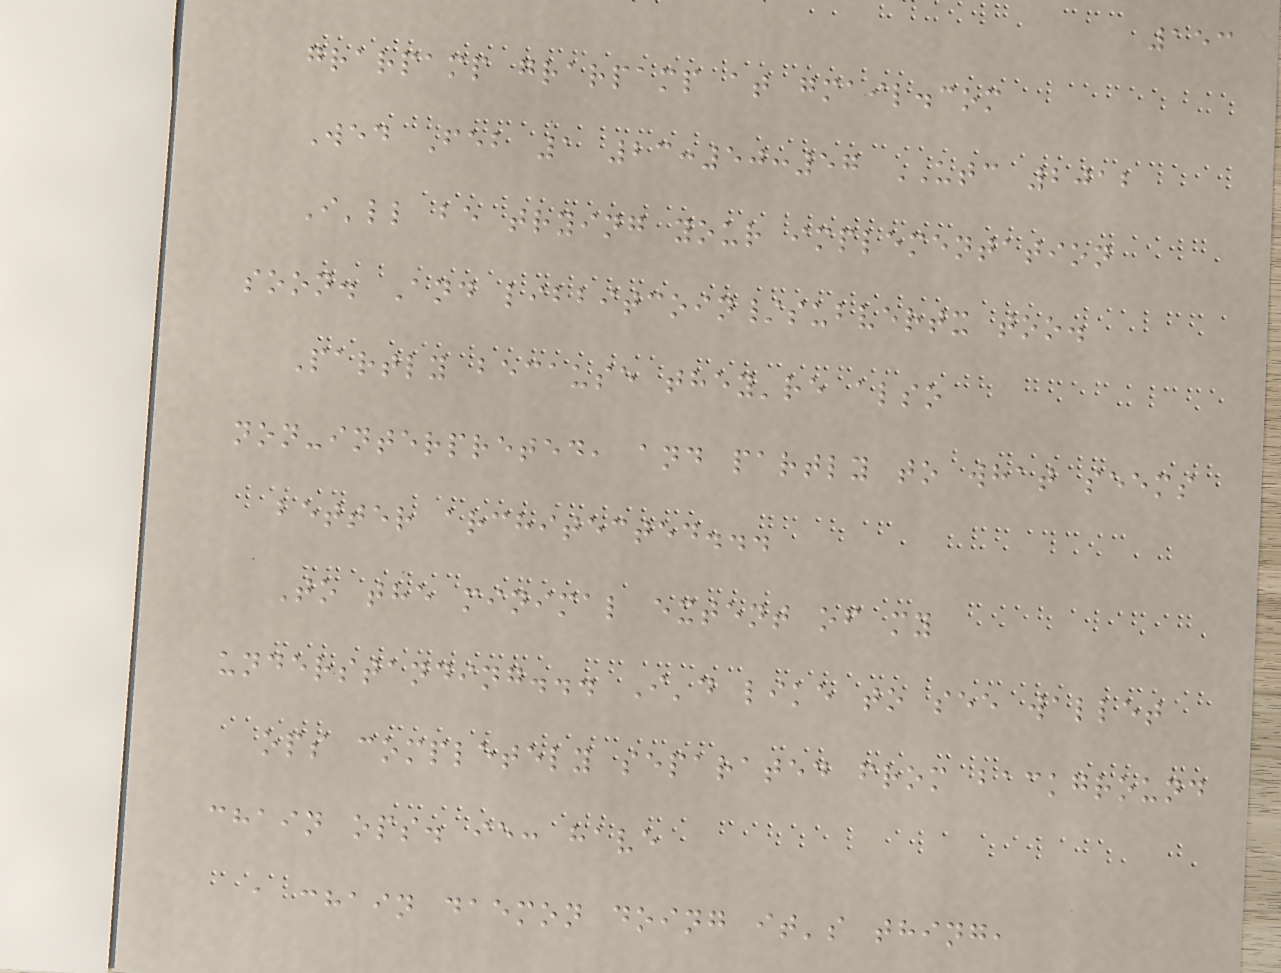153
grarpamp grarpamp at gmail.com
Wed Feb 1 23:50:57 UTC 2012
I'll be trying your implementation
soon. And libbitcoin/subvertx too.
Partly because they're also
non-interpreted, and partly to what seems
better architected...
To the minimal extent of my
understanding... I'd like to see wallet
ops completely separated from background
chain ops. ie: have
a chain daemon doing it's thing,
